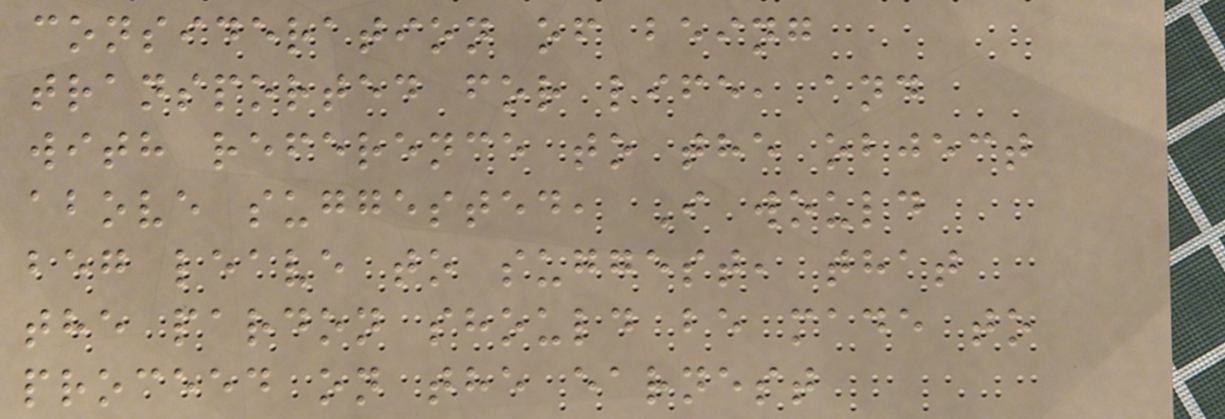consideration of being
transported for life, and
with reference to the object
above suggested, I would
beg leave to suggest, that
the pardon should be made to
proceed on the earnest
